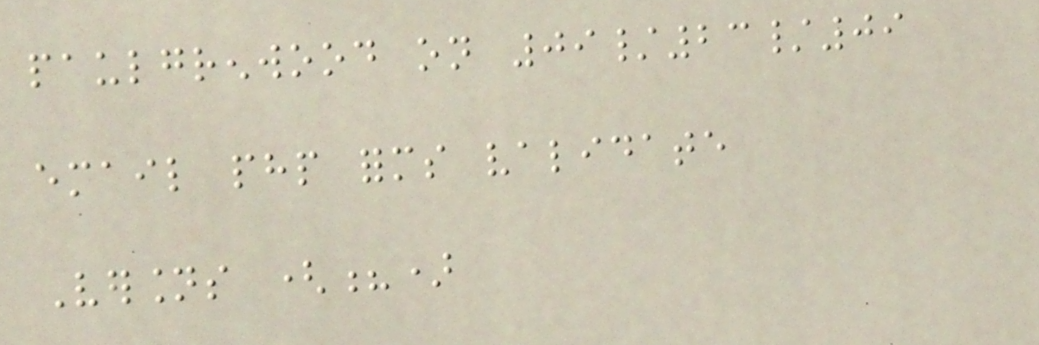paulgrenwood on 09/23/09
email php forms validate
Versions (?)
